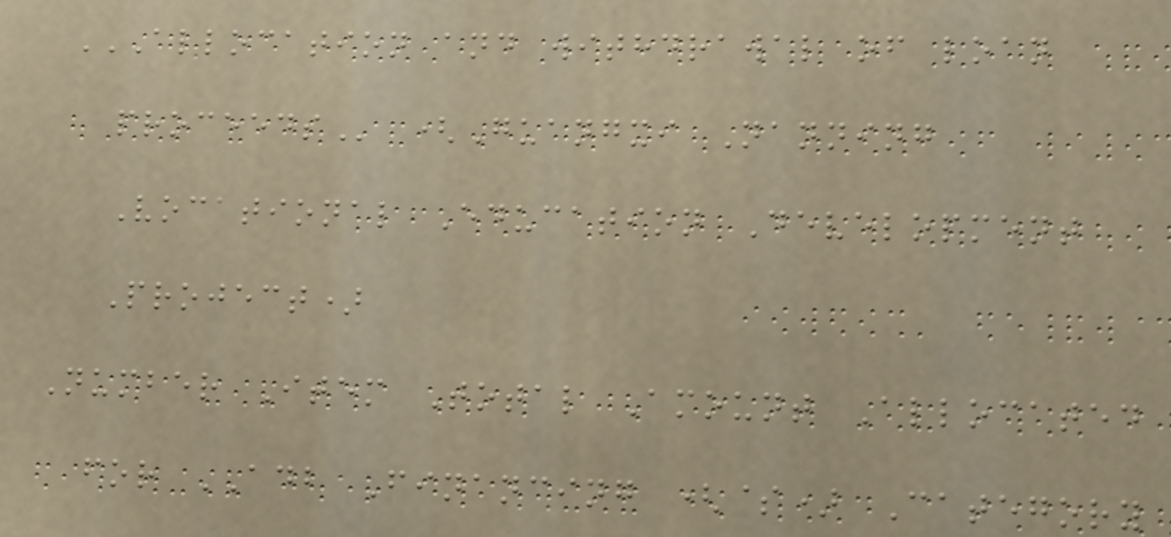ALLOCATION AND WITHDRAWAL OF LOAN
PROCEEDS (Guangxi Nanning
Vocational Education Development
Project)
Number Item Total Amount Allocated
for ADB Financing ($) Category
